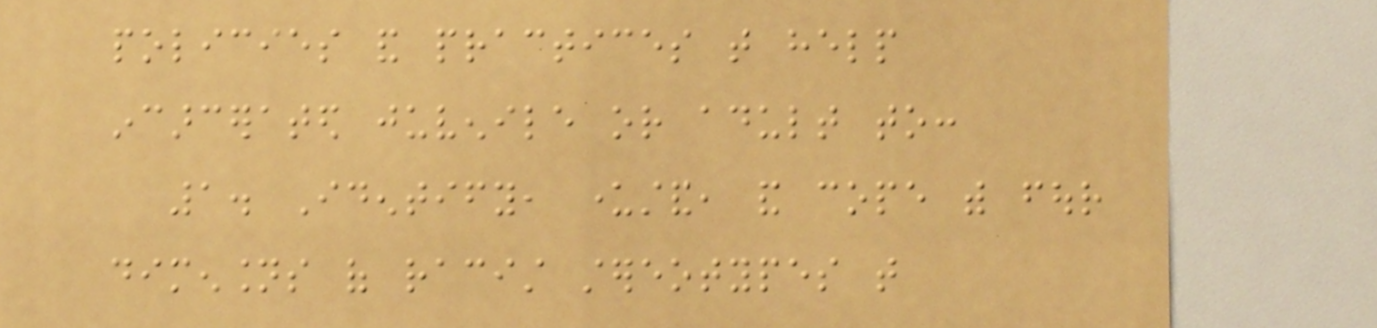policies and practices that help
incarcerated juvenile or adult to:
1. Identify, understand, and cope with four
dimensions of racist stereotypes that
